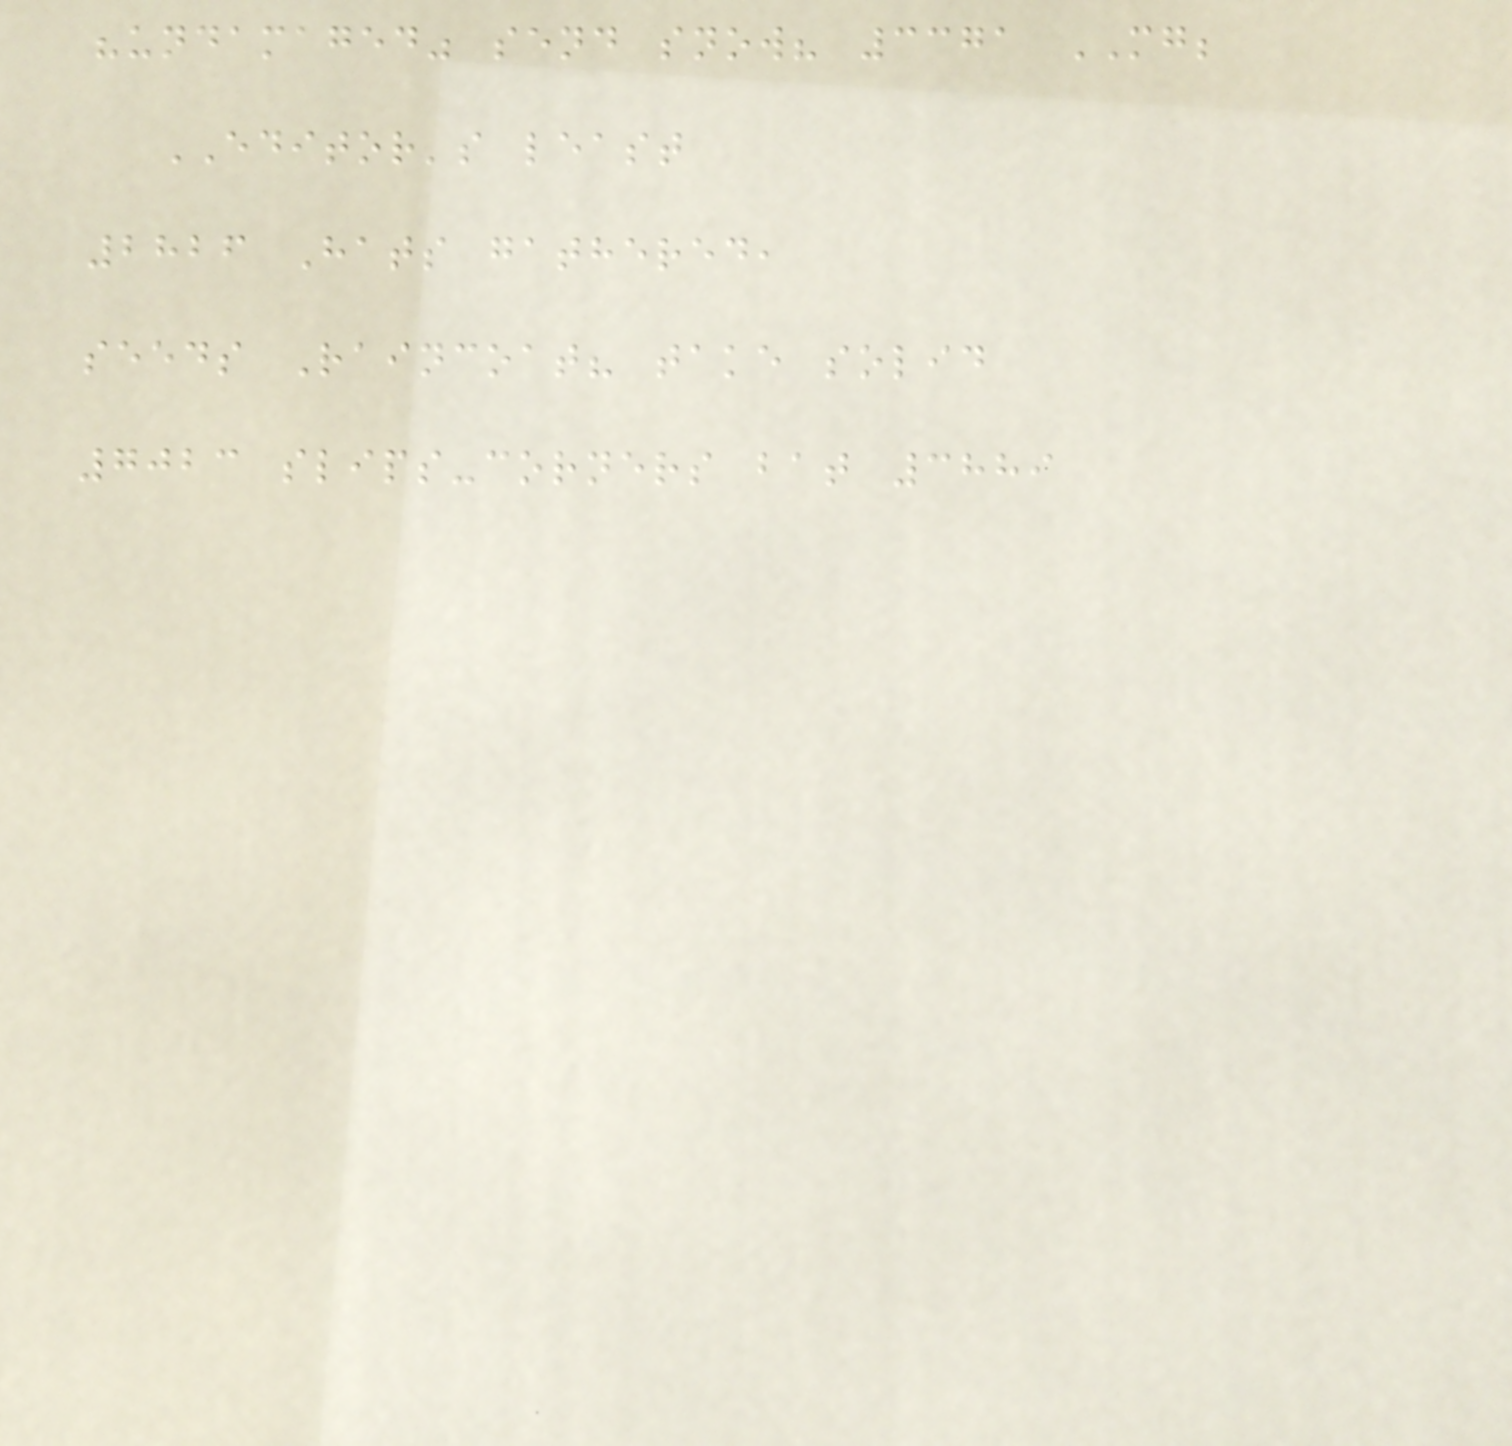"undamaged" send snow? 3371 MG;
EDITOR's least
2826 Hats gathered,
seeds Raincoat? take solid
7023 slips-corners bat 3889
